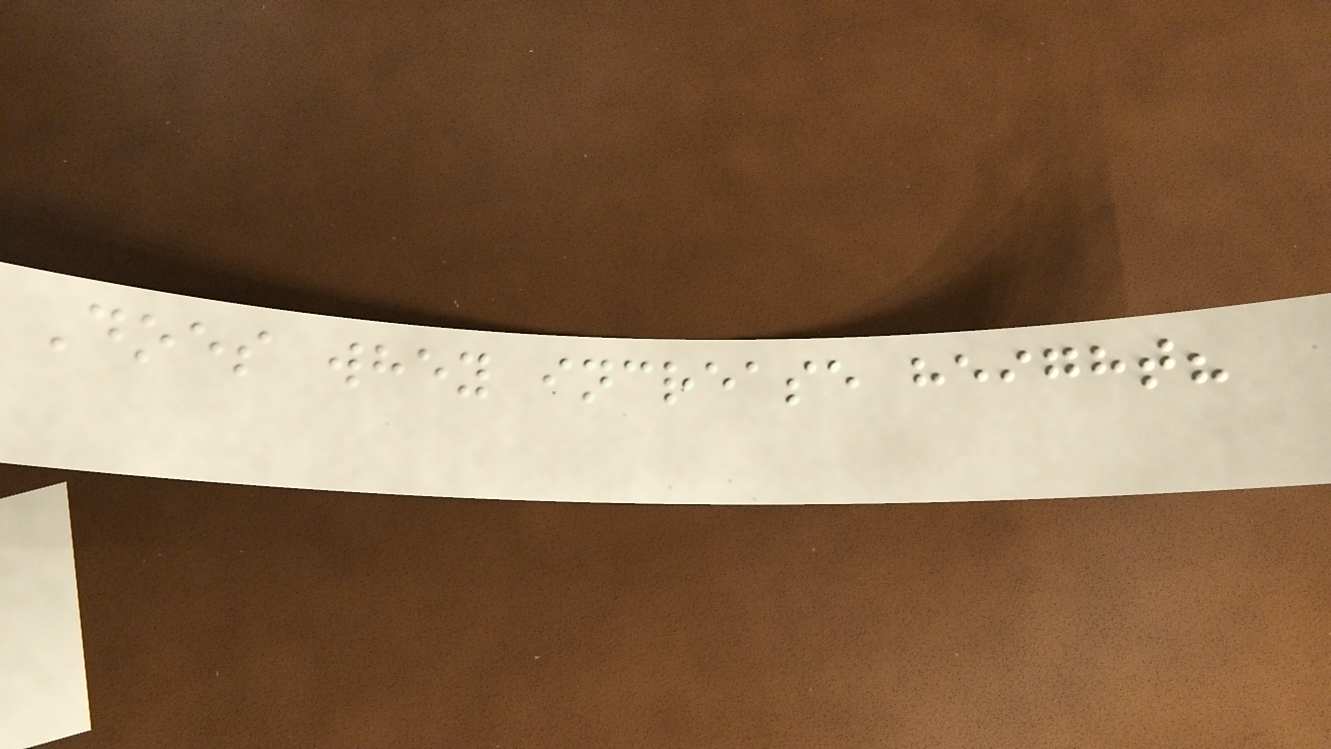Does whey increase height?
